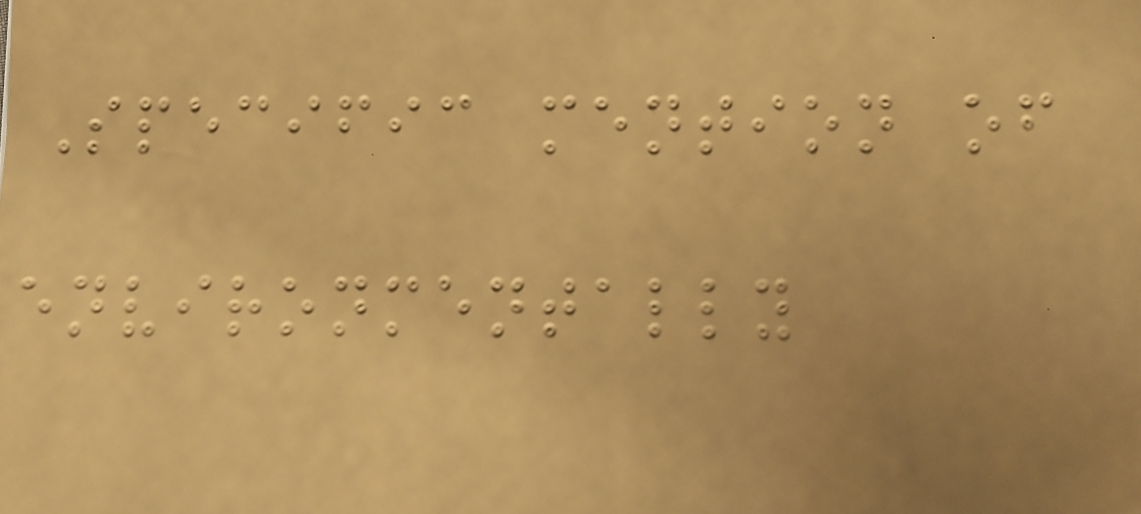Specific mention of
environmentally
